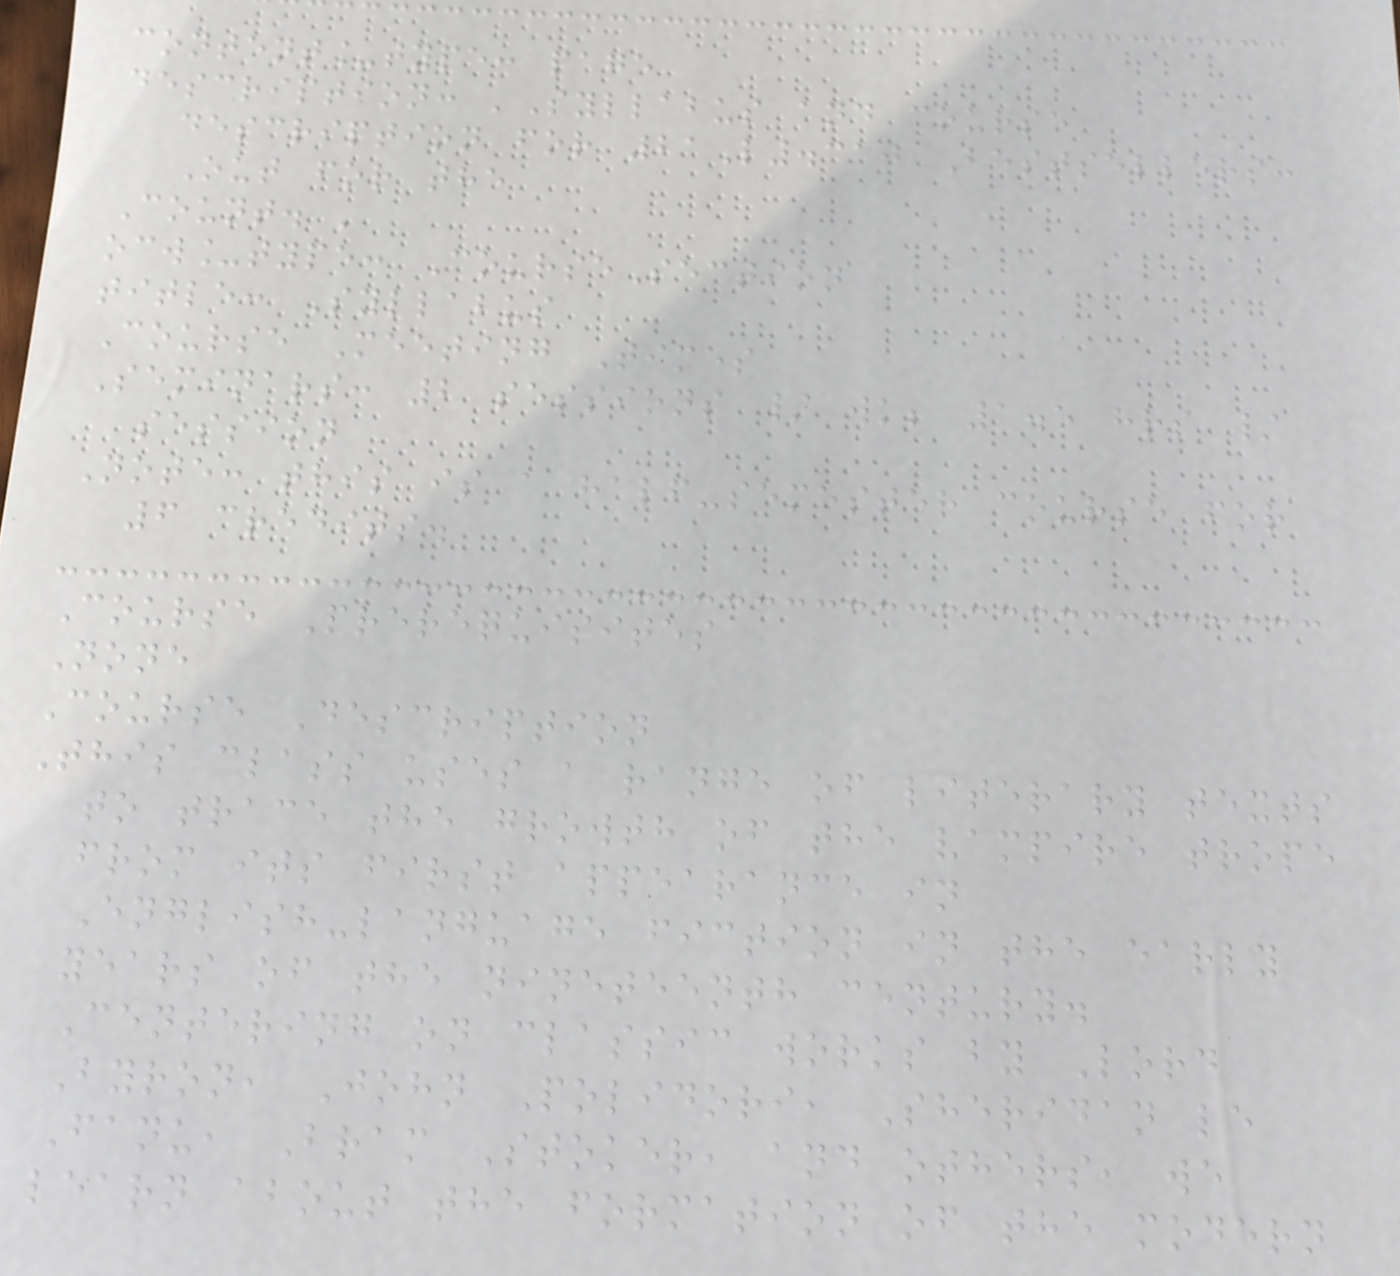content_type: page
description: 'Syllabus and course
description for 21L.310 Bestsellers:
Out for the
Count. '
ocw_type: CourseSection
title: Syllabus
Course Meeting Times
Seminars: 2 sessions / wk; 1.5 hrs /
session
Note: this is a half-semester course for
6 credits.
Course Prerequisites
None
Course Description
This class uses a range of literary texts
to trace the growth of the vampire trope
from its first appearance in
English-language fiction in the early
years of the nineteenth century.
Centering on classic works by Lord
Byron, John Polidori, Sheridan le
Fanu, Bram Stoker, and others, we
learn about the formation of the modern
